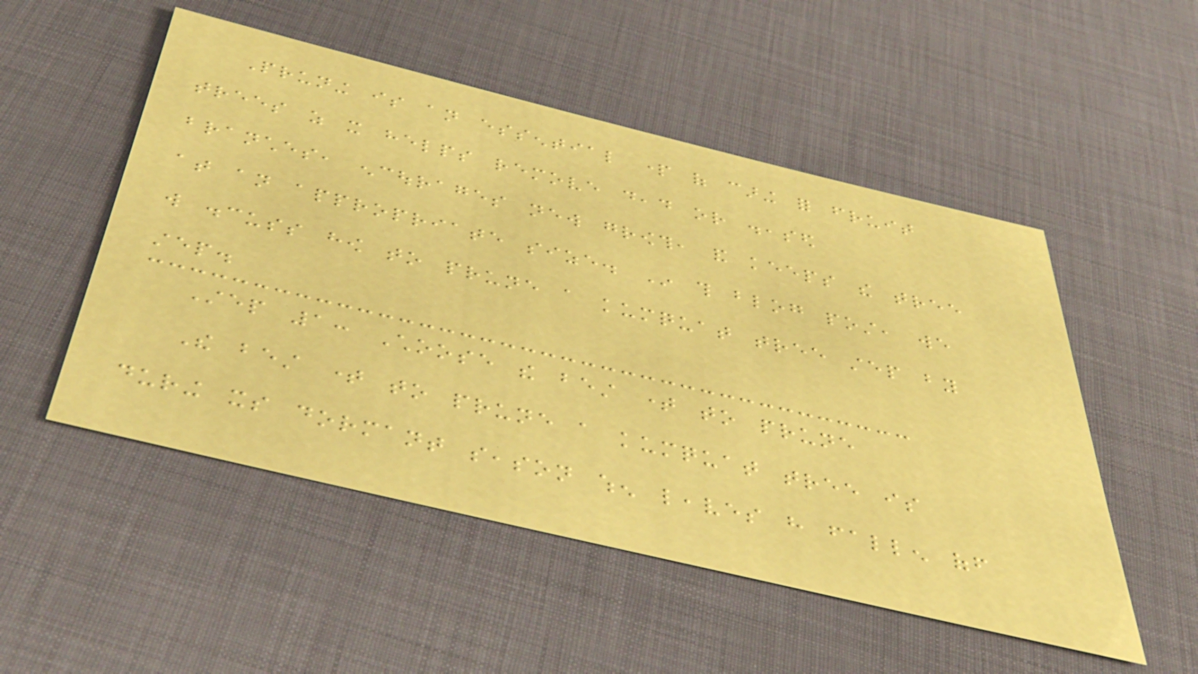Pruning is an essential part of caring for fruit
trees as it helps remove dead or diseased
branches, encourages new growth, and keeps the tree
at an appropriate size. In this blog post, we
will discuss how to prune a kumquat tree step by
step.
Step 1: Choose the best time to prune
The best time to prune a kumquat tree is
during its dormant season when leaves have fallen off
